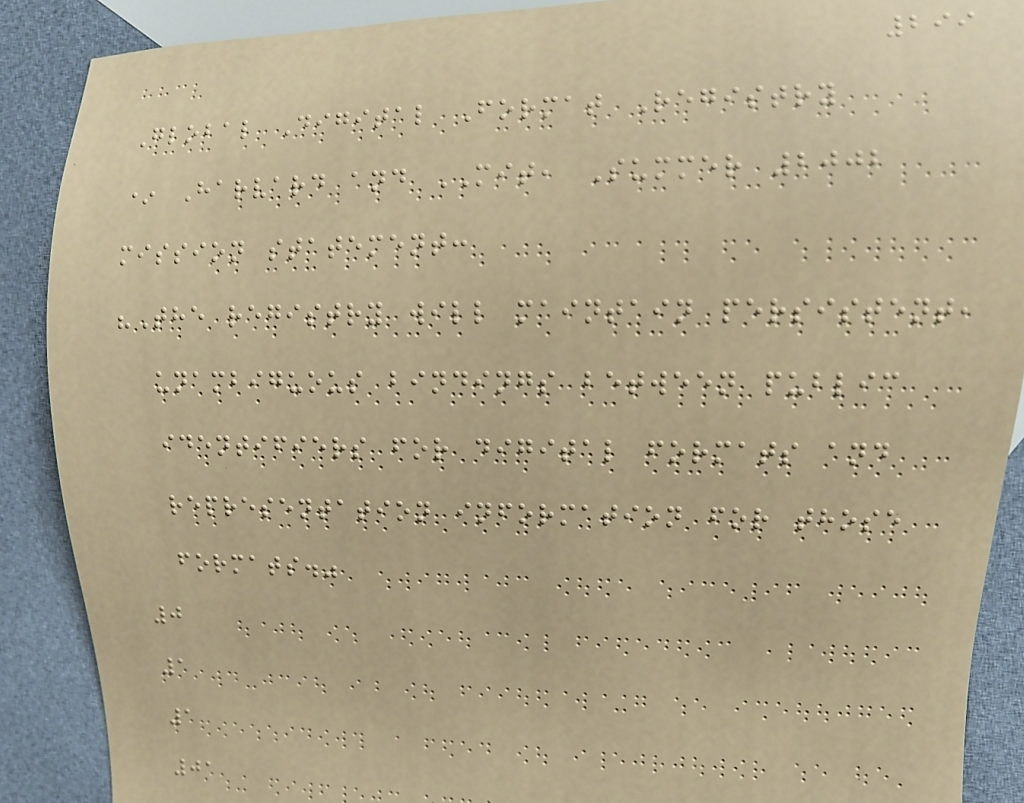299
Global Digital Format Registry
* Harvard and MIT, Summer 2002
mission statement:
"The registry will maintain persistent,
unambiguous bindings between public
identifiers for digital formats and
representation information for those
formats."
0
1
1
01
